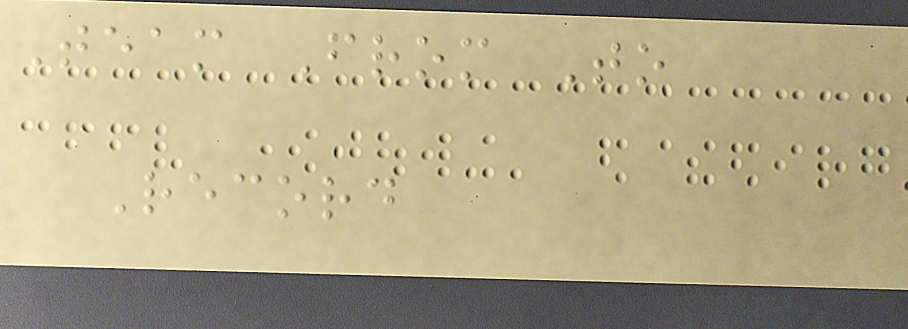Team From To
Record
